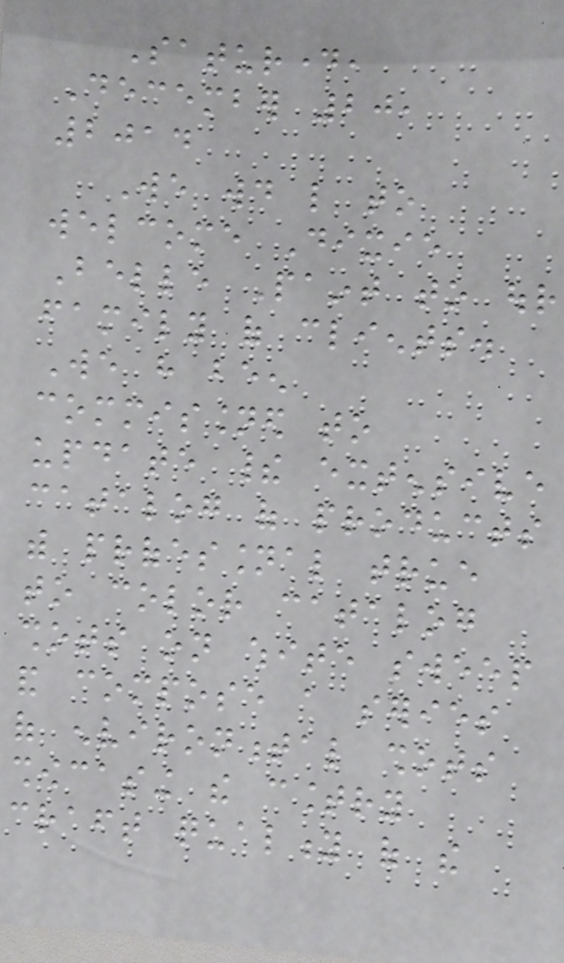Saturday,
December 20,
2014
We would like to
welcome Dixie
Belle Paint to our
family of clients.
We have been
commissioned to
update their extensive
catalog of products
with professional true
to color catalog
shots on white sweep
and compose a series
of environmental shots
showcasing the country
craft quality of the
